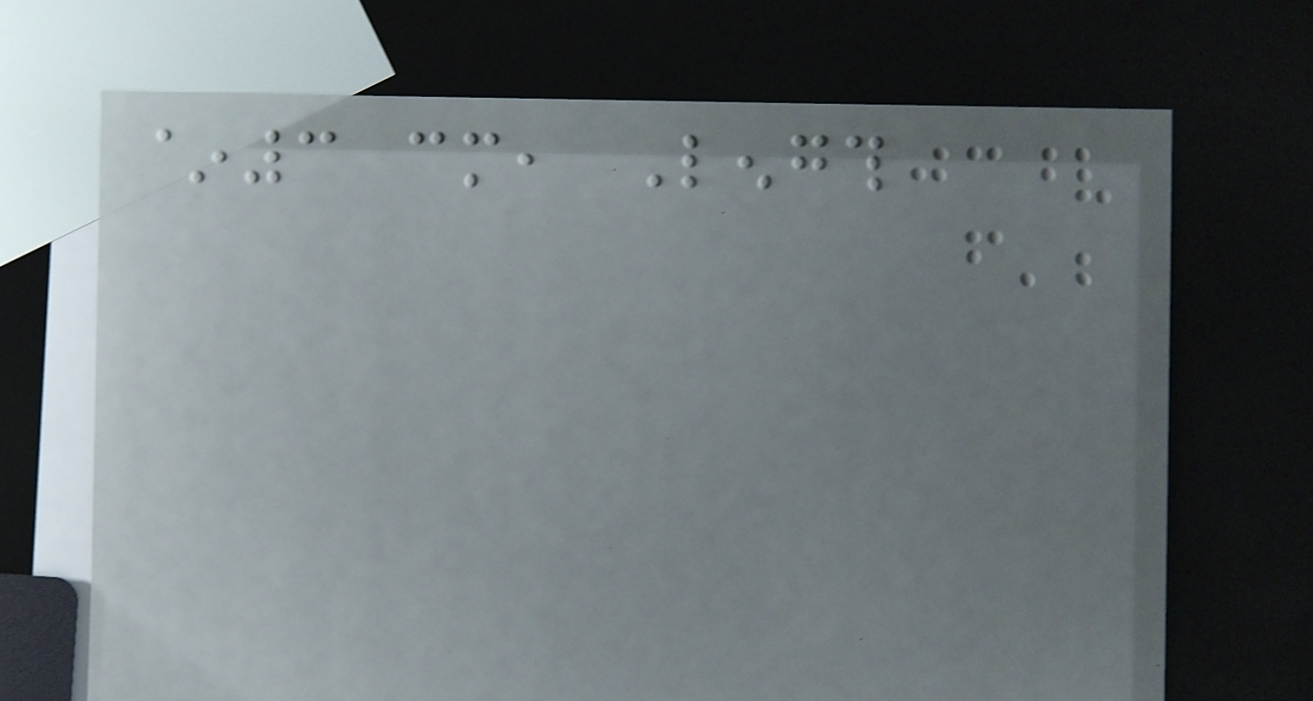~3 cm, Length
